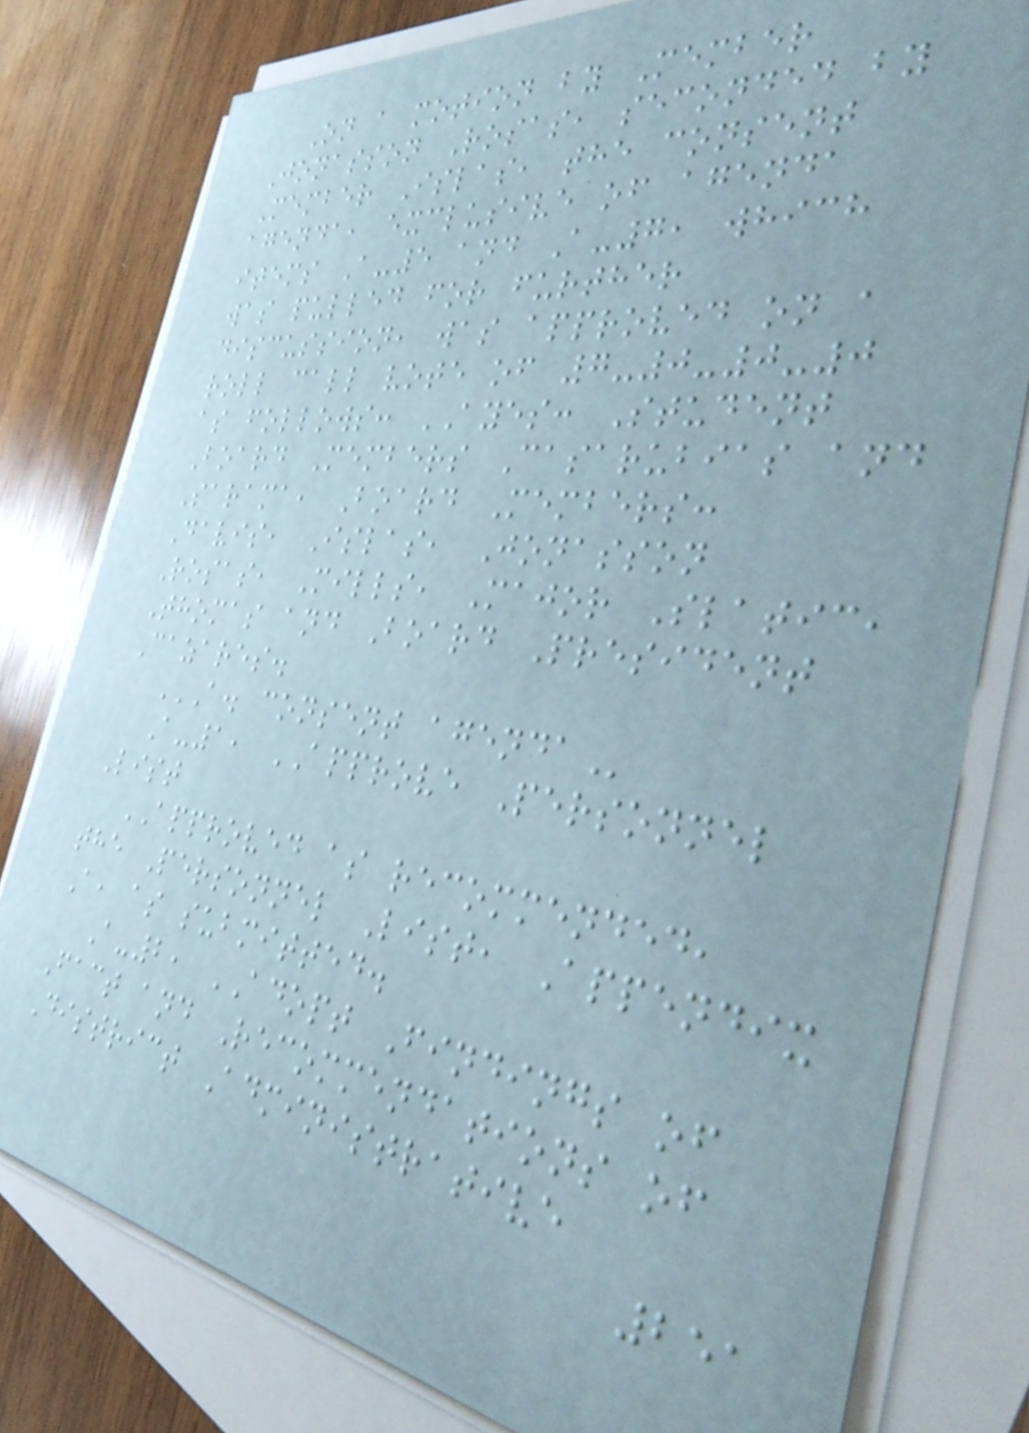On a motion by Member
Jonasson Rosas, seconded by
Member Islas, the consent
agenda, exclusive of agenda
items A-5 and A-7, which
was pulled for further
discussion, was approved on a
roll call vote of 7-0-0-0
as follows: AYES: Student
Board Members Casarubias and
Sarama, Board Members:
Davis, Islas, Jonasson
Rosas, Mills, Major Slatic,
Thomas and Board President
Cazares.
A. CONSENT AGENDA
A-1, APPROVE Personnel
List
APPROVED as recommended,
the Personnel List, Appendix
A, as submitted.
A-2, ADOPT Findings of
Fact and Recommendations of
District Administrative
251
